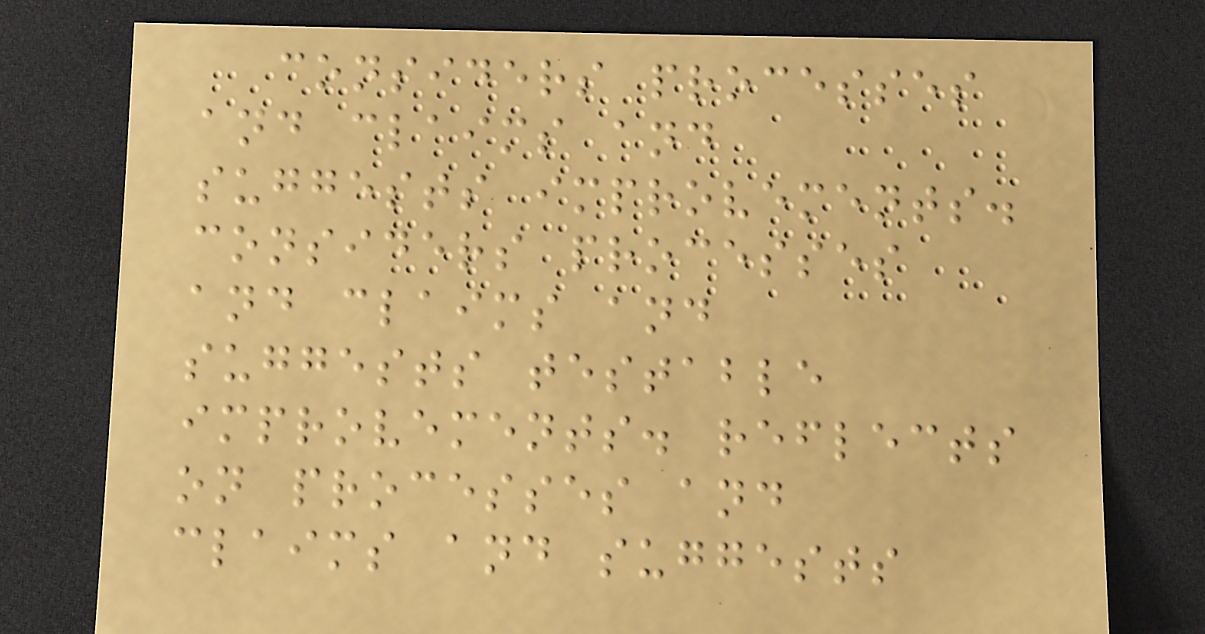considers processes
and claims and
suggests improvements.
considers processes
and claims and
suggests testable
improvements. reflects
on processes and
claims and suggests
